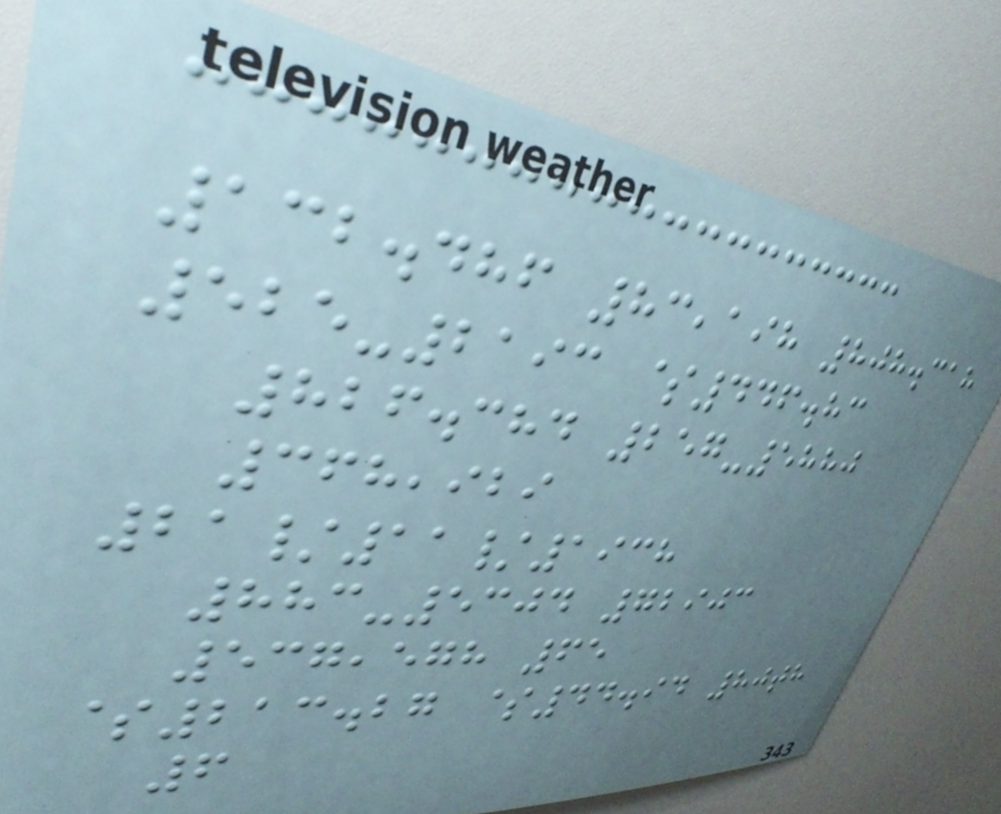132.486 83,198 808.318
525-2193 $446.83
826.384 257-5880
368,929
21/11/1938
883-5304 72903
537,578 65
$213.27 $44.94 80th
6
